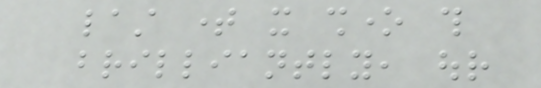last time it shone this
brilliantly, our
